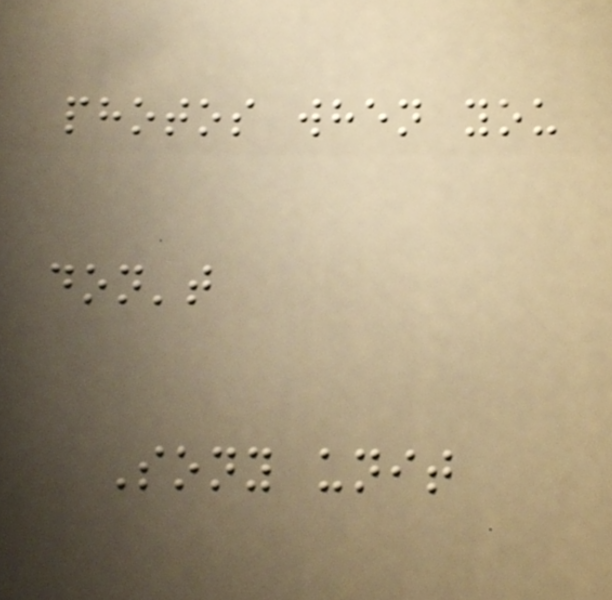photos when you
don't
Sony unit
